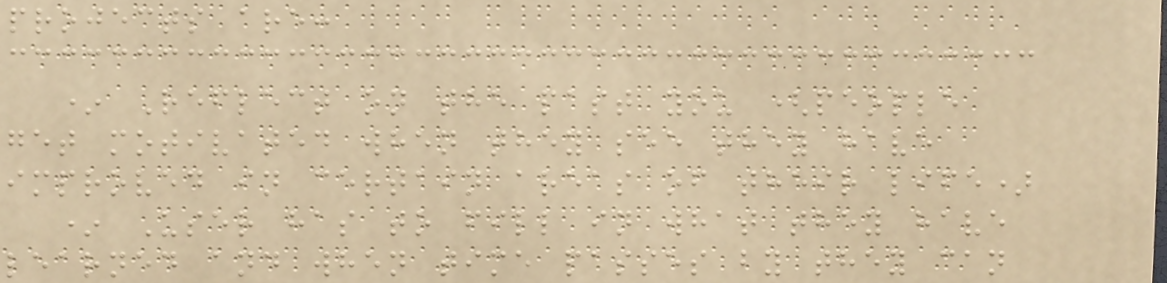projects are:
* Reflect on the past you (people
get motivated when they see they have
improved in certain areas of their life)
* User has to fill in what they have
learned and when time passes by they can
